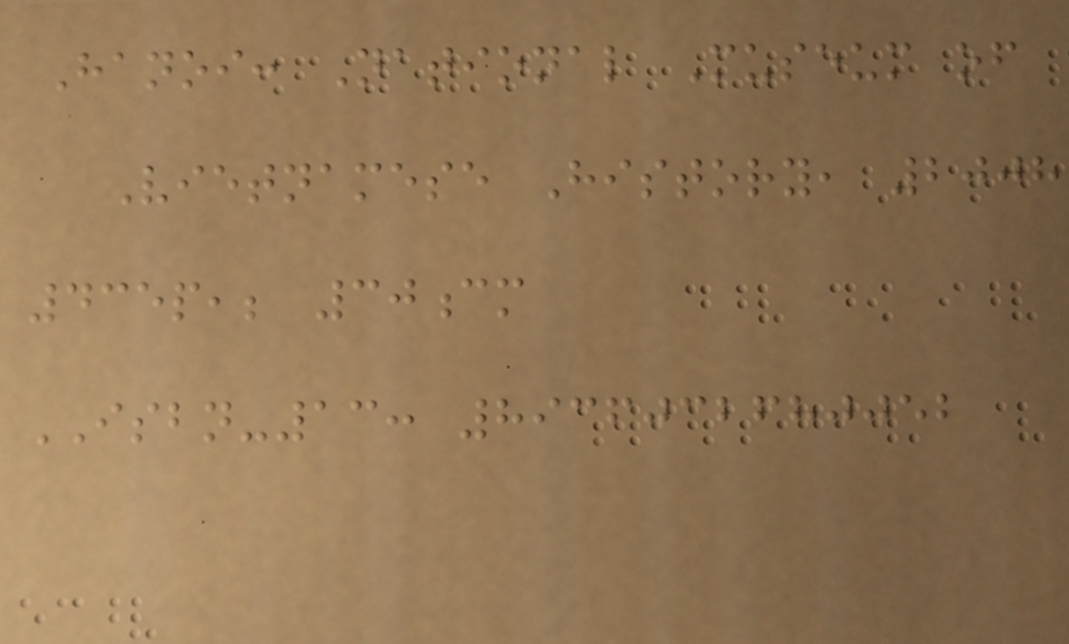Hanoi: National Museum of
Vietnamese History, 2008
435p,; 30cm
ISBN-13: 8936032680052
